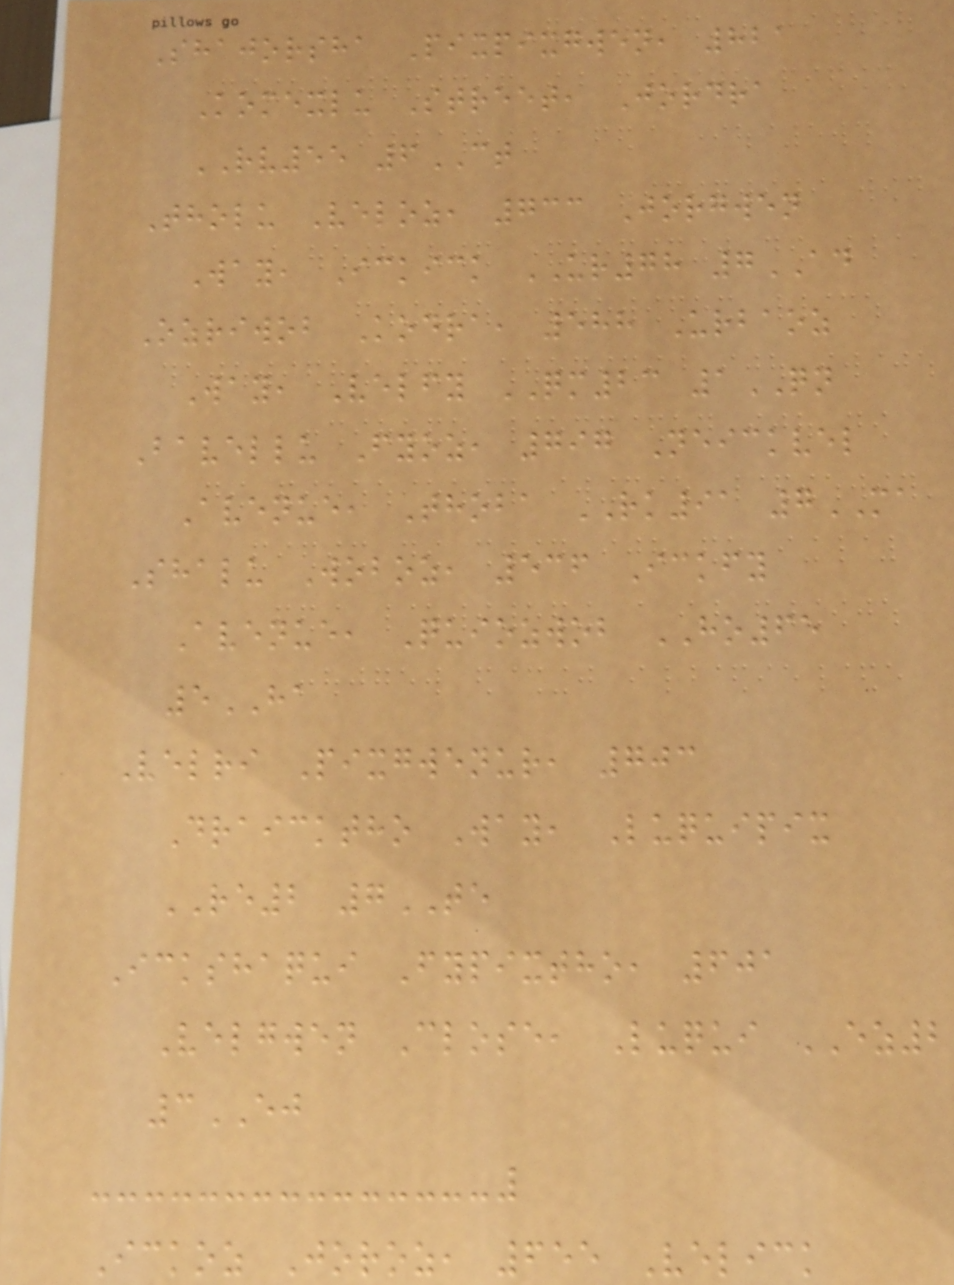Shajorsha Pixpixgwen, 821
Komexlu Street, Jordra
RV55 6CT
Tholu Veloz, 733 Jorgwen
Way, Ickick UR78 7AD
Ozriwob Kodra, 588 Urbaoz
Way, Velfy QM23 1QN
Bavellu Fyoz, 797 Neickvel
Avenue, Thoba RK91 7MA
Shalu Woboz, 536 Ickfy
Avenue, Quiozwob HO65
5HA
Velri Pixgwenur, 703
Draicktho Way, Luquipix
RE2 7TE
Ickshaqui Fypixtho, 601
Velgwen Close, Luqui EZ2
3EJ
Ickoz Joroz, 655 Velick
